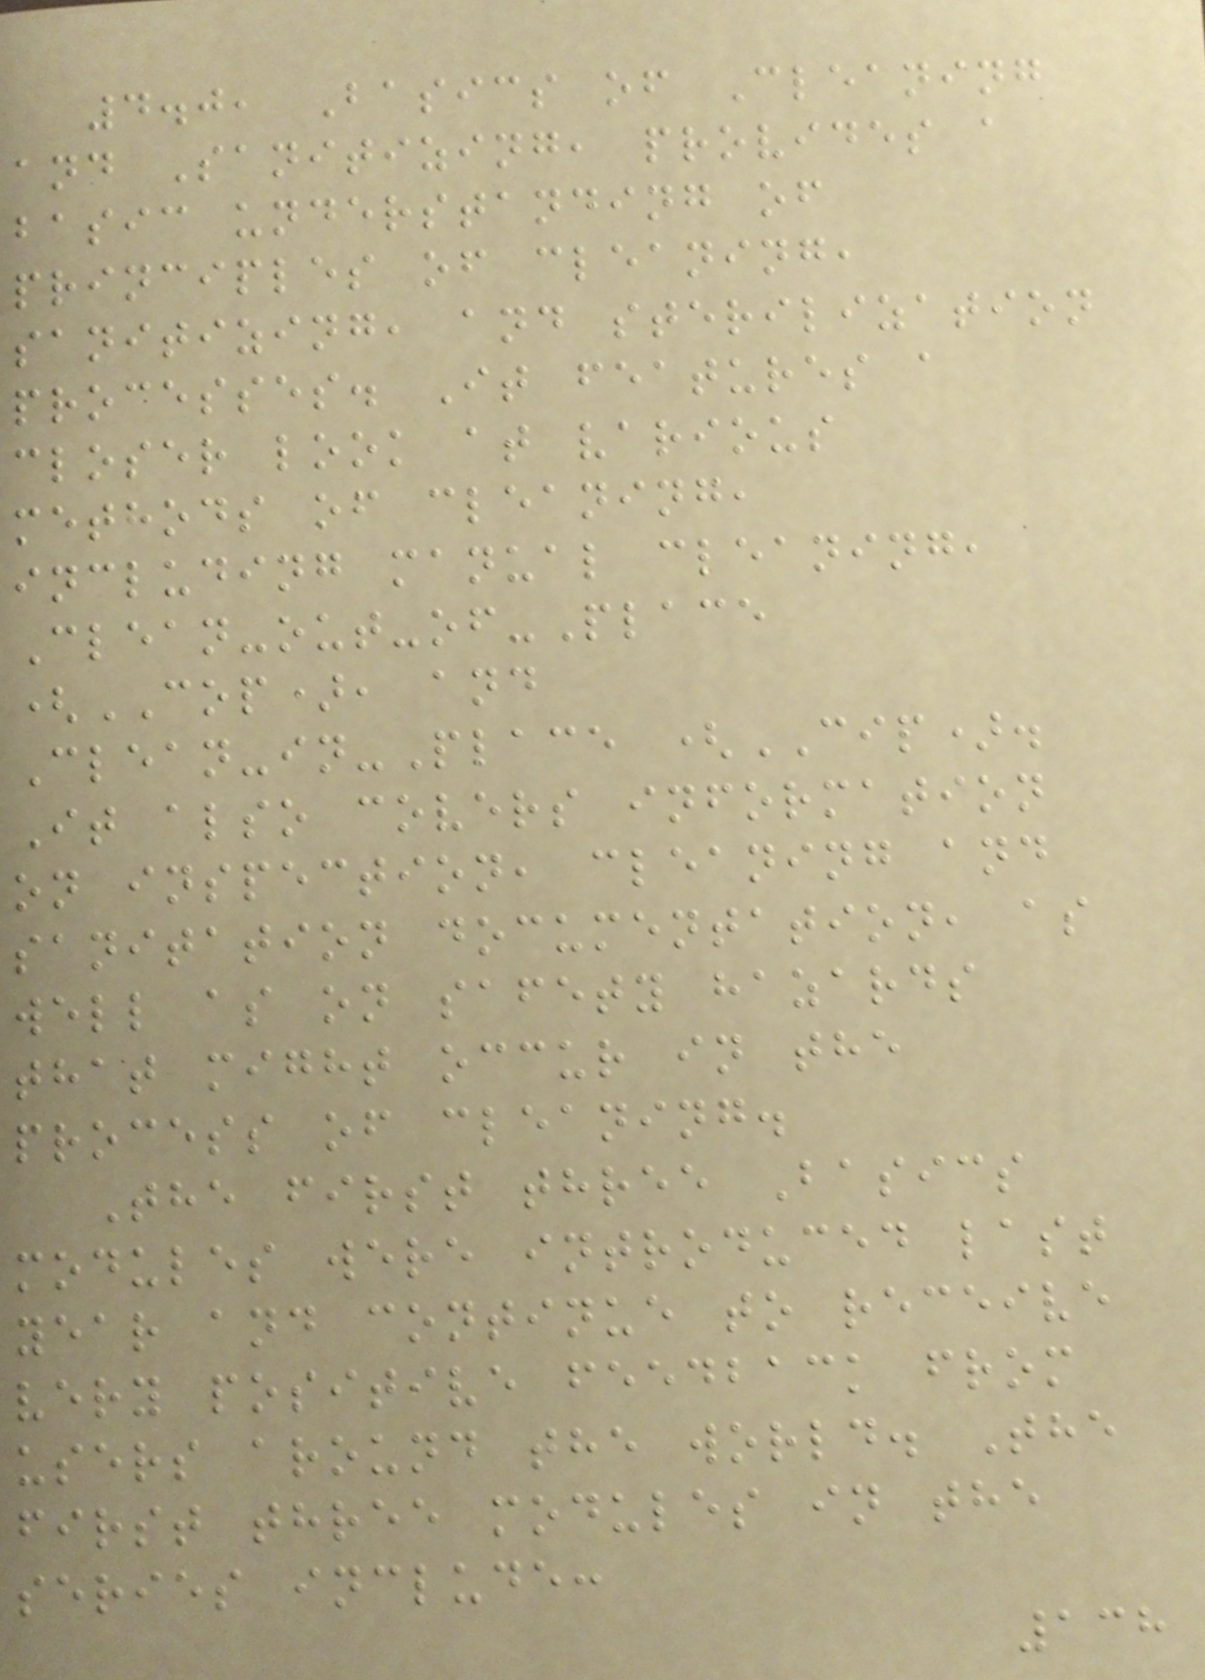4.0, Basics of Cleaning
and Sanitizing, provides a
basic understanding of
principles of cleaning,
sanitizing, and sterilization
processes. It features a
closer look at various
methods of cleaning,
including manual cleaning,
Clean-out-of-Place
(COP), and
Clean-in-Place (CIP).
It also covers information
on inspection, cleaning and
sanitation documentation, as
well as on safety hazards
that might occur in the
process of cleaning.
The first three Basics
modules were introduced last
year and continue to receive
very positive feedback from
users around the world. The
first three modules in the
series include:
138
